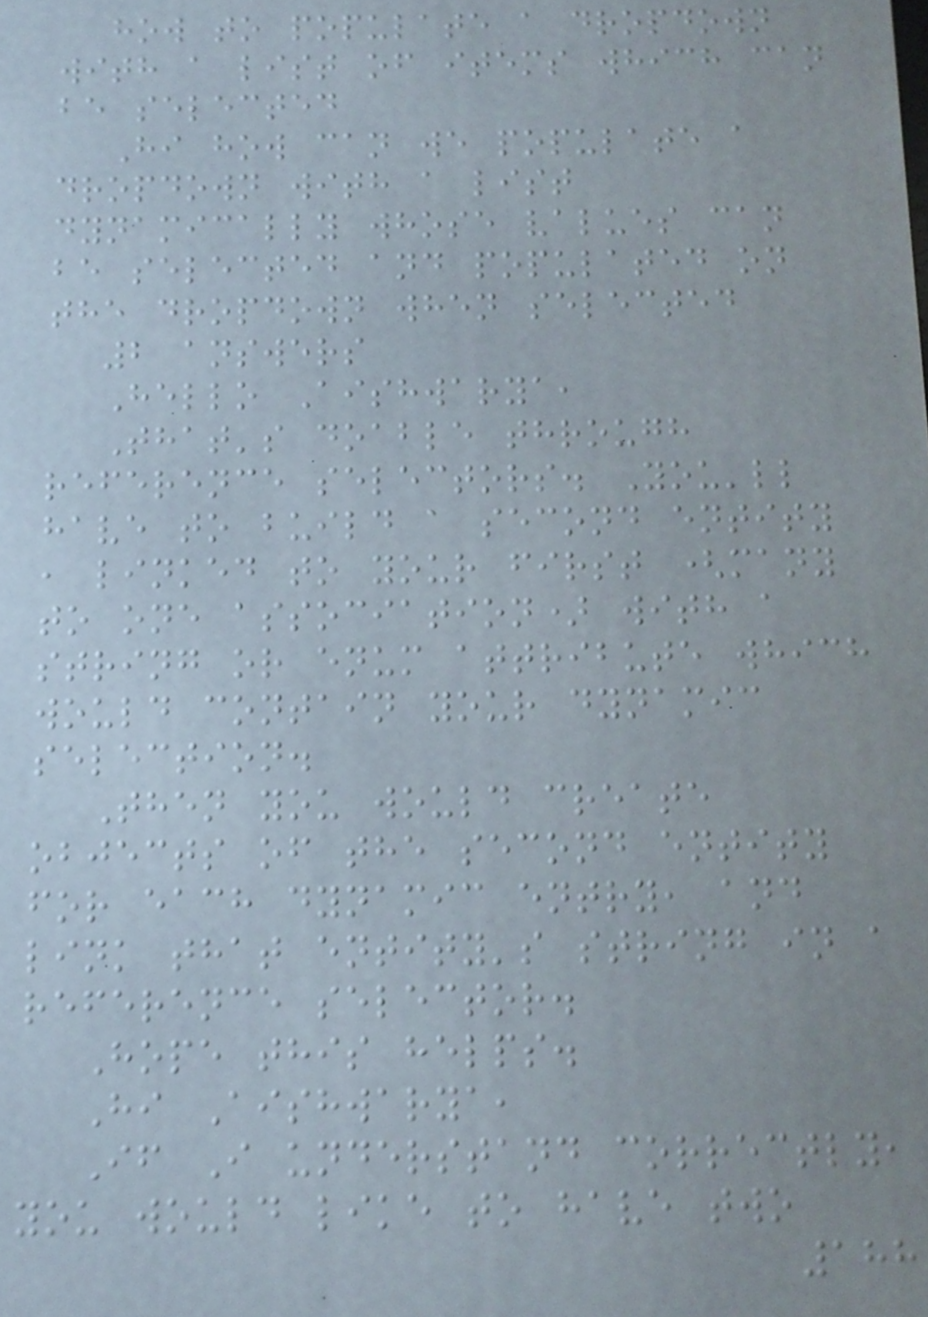how to populate a dropdown
with a list of items which can
be selected
Hi how can we populate a
dropdown with a list
dynamically whose values can
be selected and populated on
the dropdown when selected
2 answers
Hello Aishwarya,
That's doable through
reference selectors. You'll
have to build a second entity
, linked to your first (many
to one association) with a
string or enum attribute which
would contain your dynamic
selection.
Then you would create
objects of the second entity
for each dynamic entry, and
link that entity's string in a
reference selector.
Hope this helps.
Hi Aishwarya,
If I understand correctly,
you would like to have two
188
